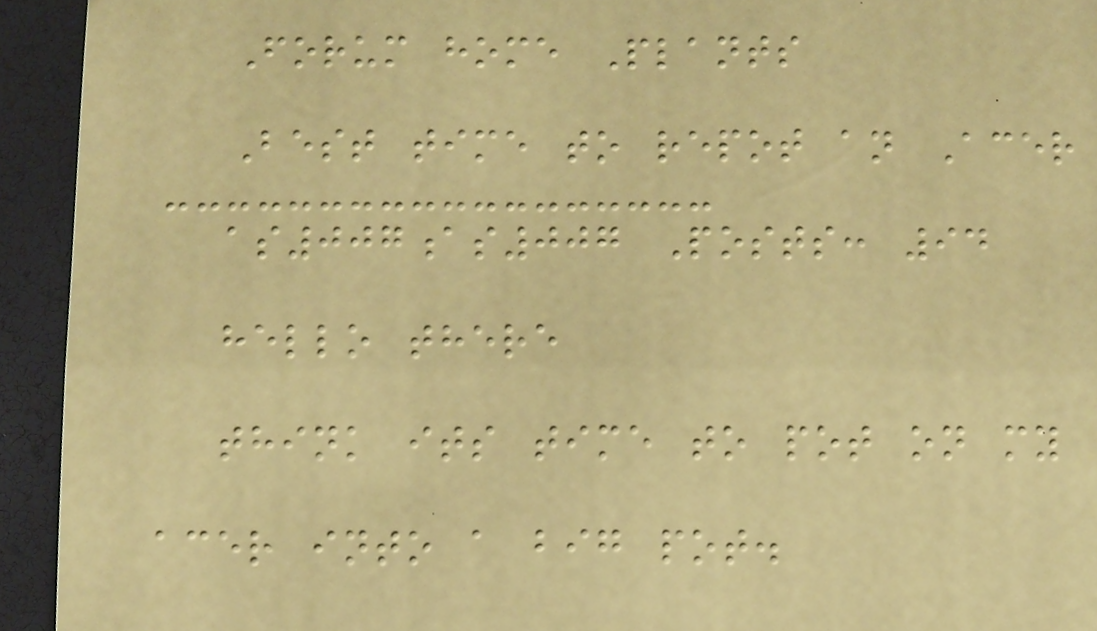Forum home Plants
Best time to repot an Acer
as007as007 Posts: 94
hello there
think its time to pot on my
acer into a big pot.
